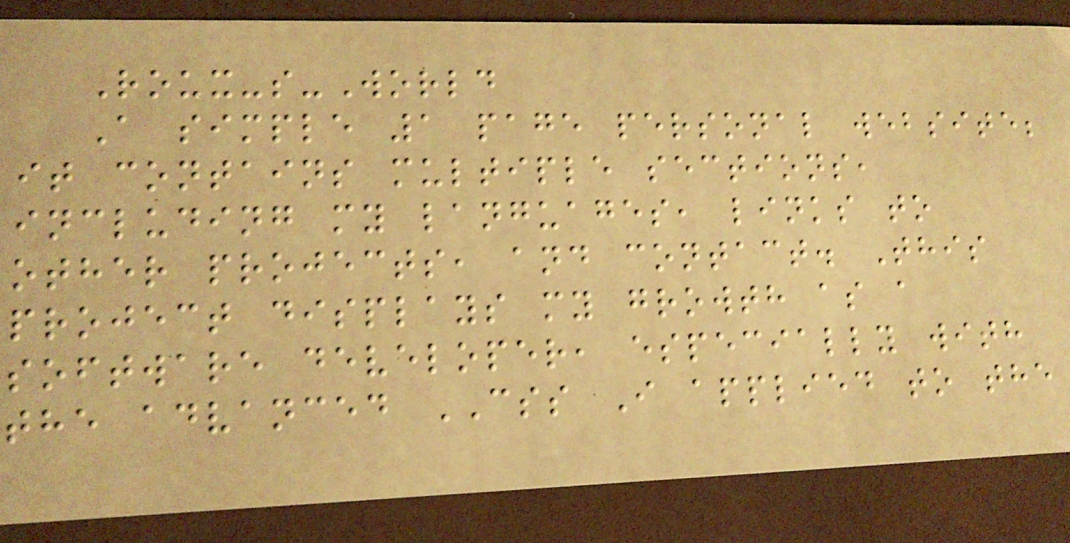Roux-s-World
A simple 1 page personal website;
it contains multiple sections,
including my languages, links to
other projects, and contact. This
project displays my growth as a
software developer, especially with
the advanced CSS I applied to the
